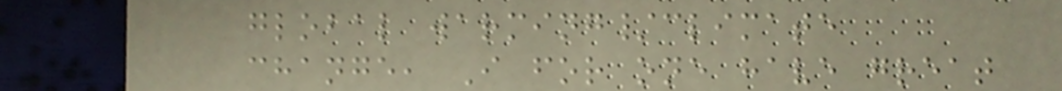global warming/climate
change, I for one have great
